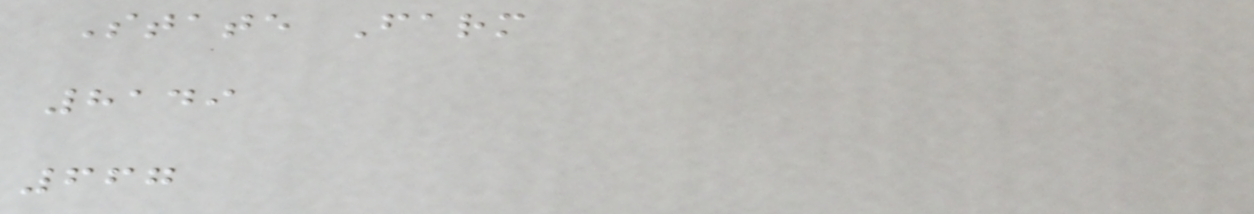State Farm
8149
667
